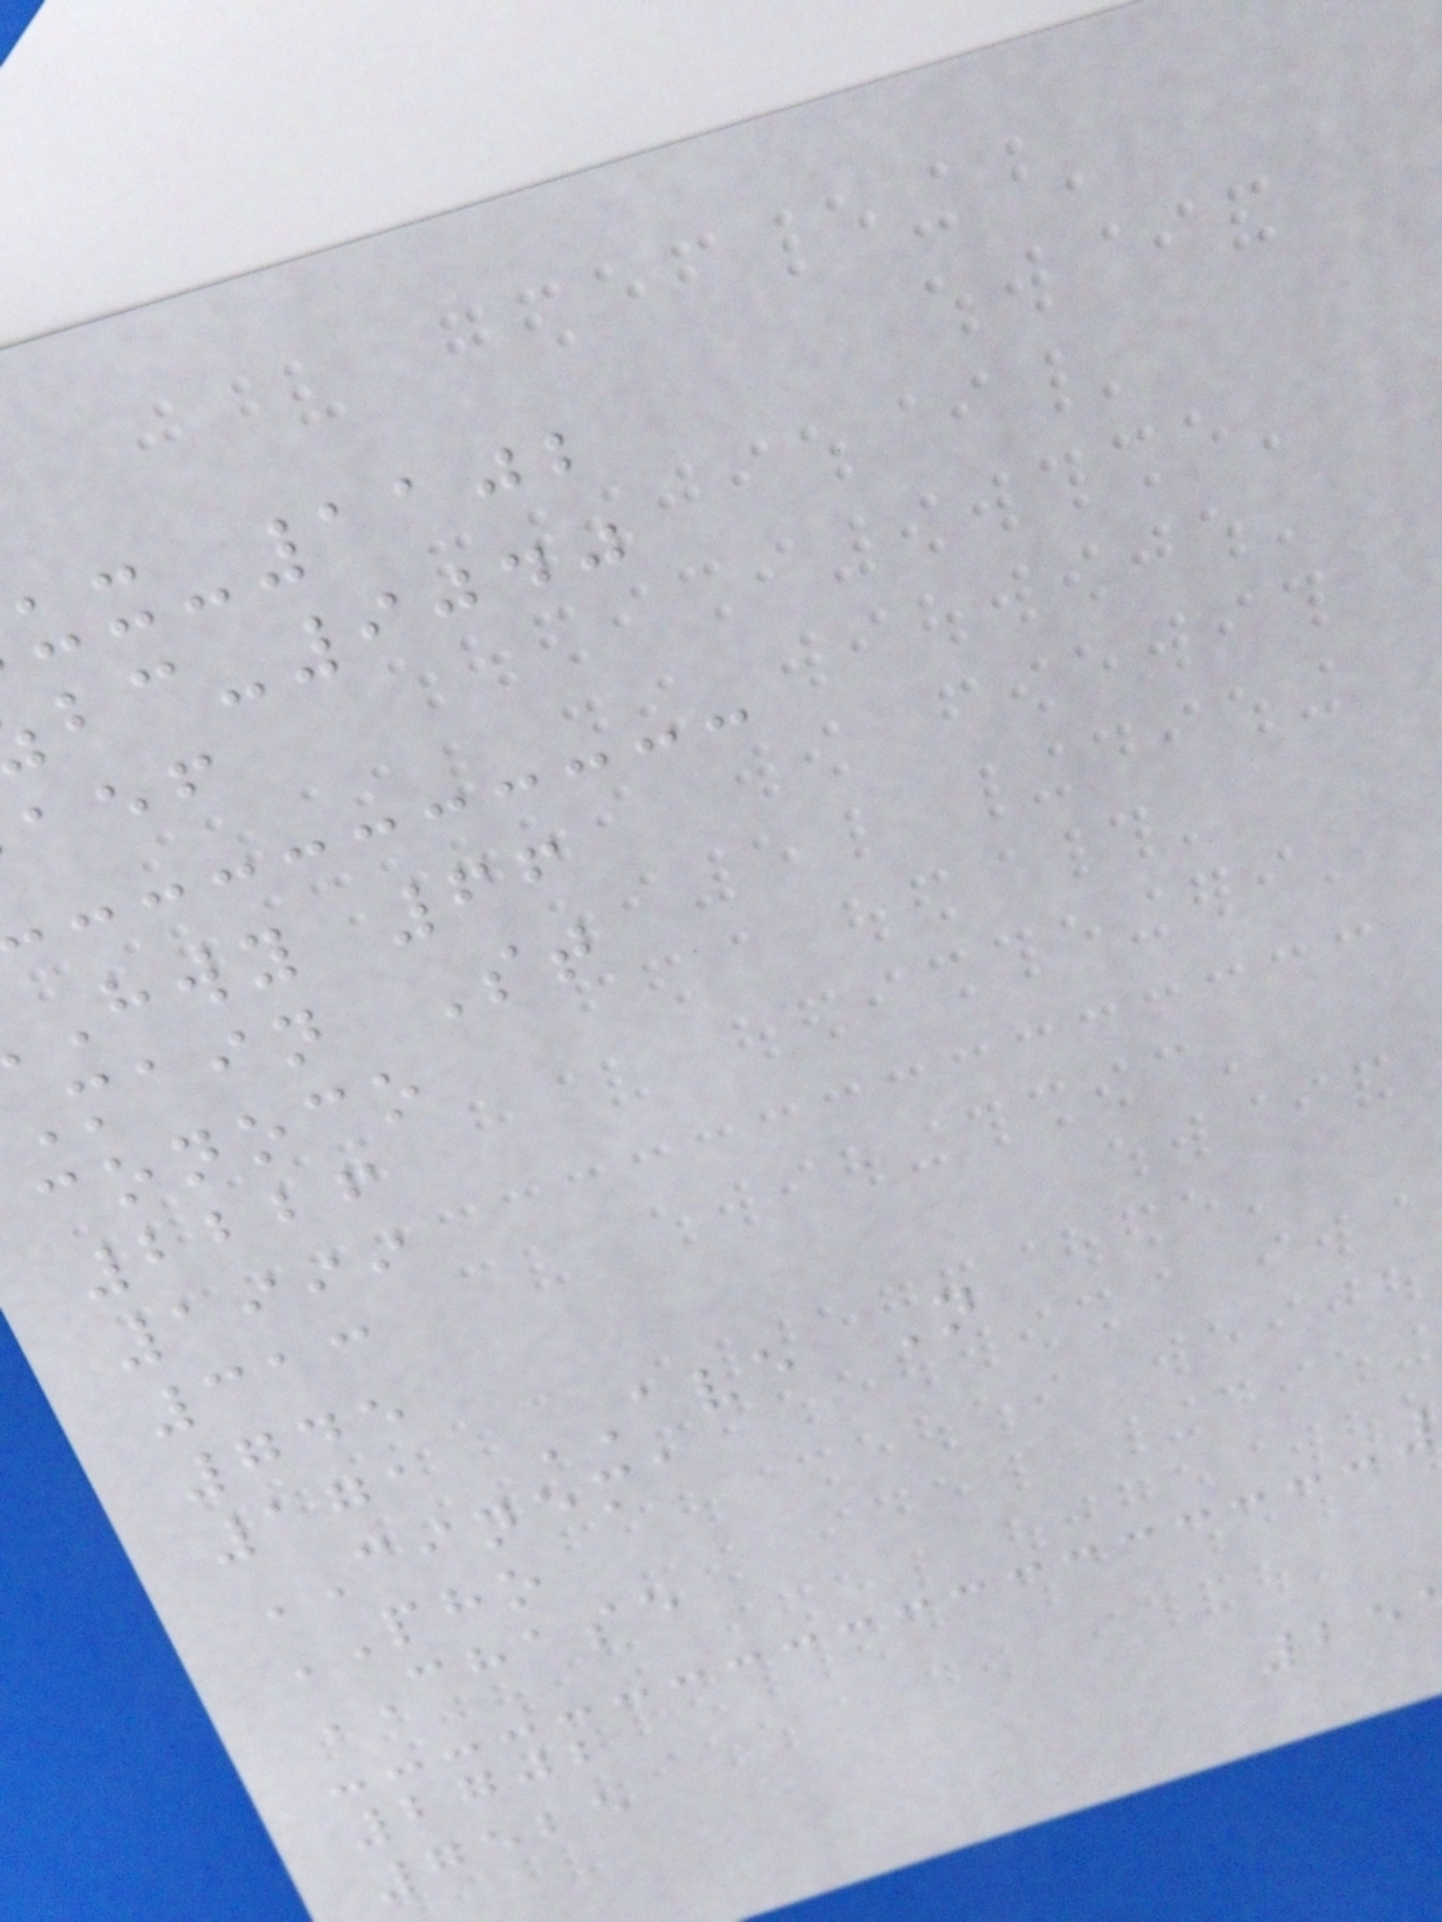ux-1102
bc-9040
hwy 66
main St
conoco
2226
1999
313
745
171 AVE N
CINEMA
PHO
CHASE
2702
7525
